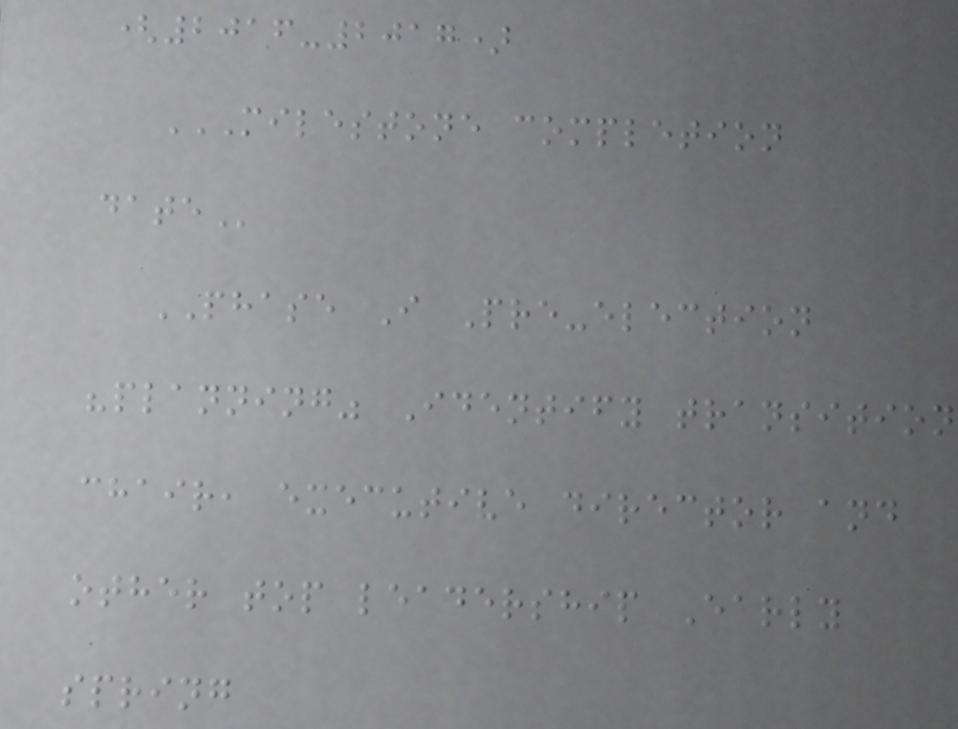(2016-2017)
MILESTONE COMPLETION
DATE
PHASE I Pre-election
"planning" Identify transition
chair, executive director and
other top leadership Early
spring
